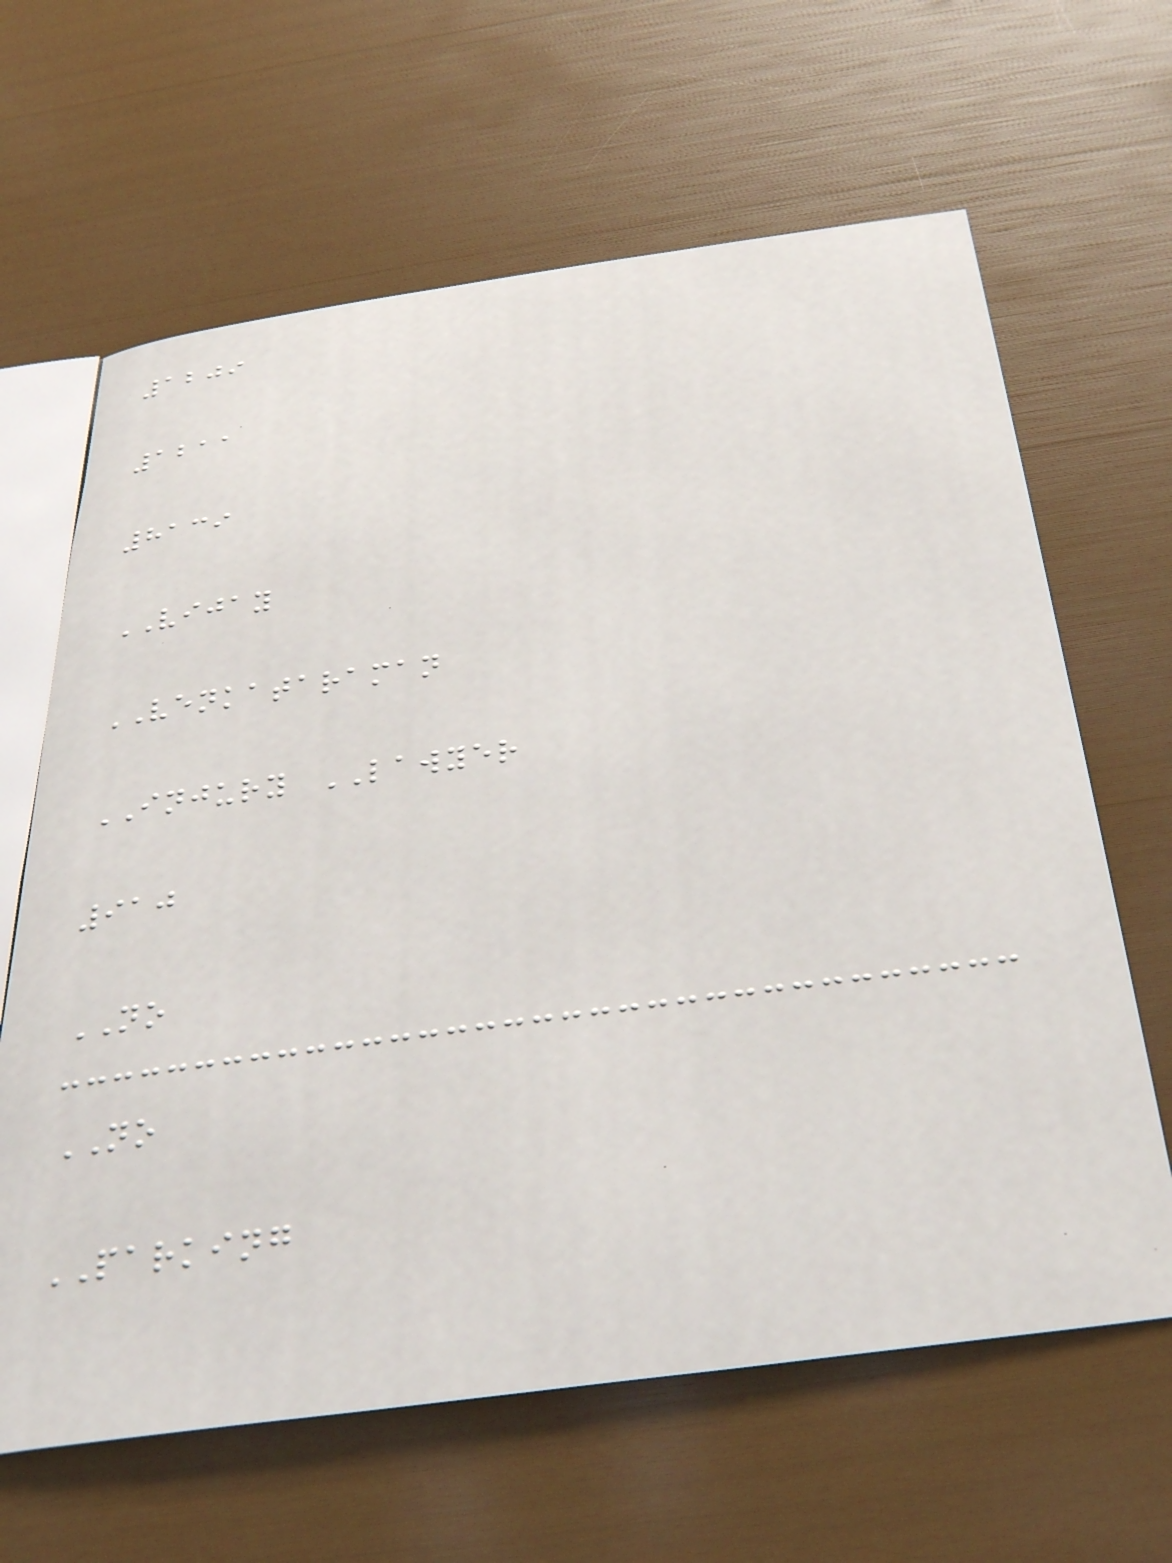1209
1211
8139
VIJAY
VENKATARAMAN
INJURY LAWYER
910
NO
NO
PARKING
